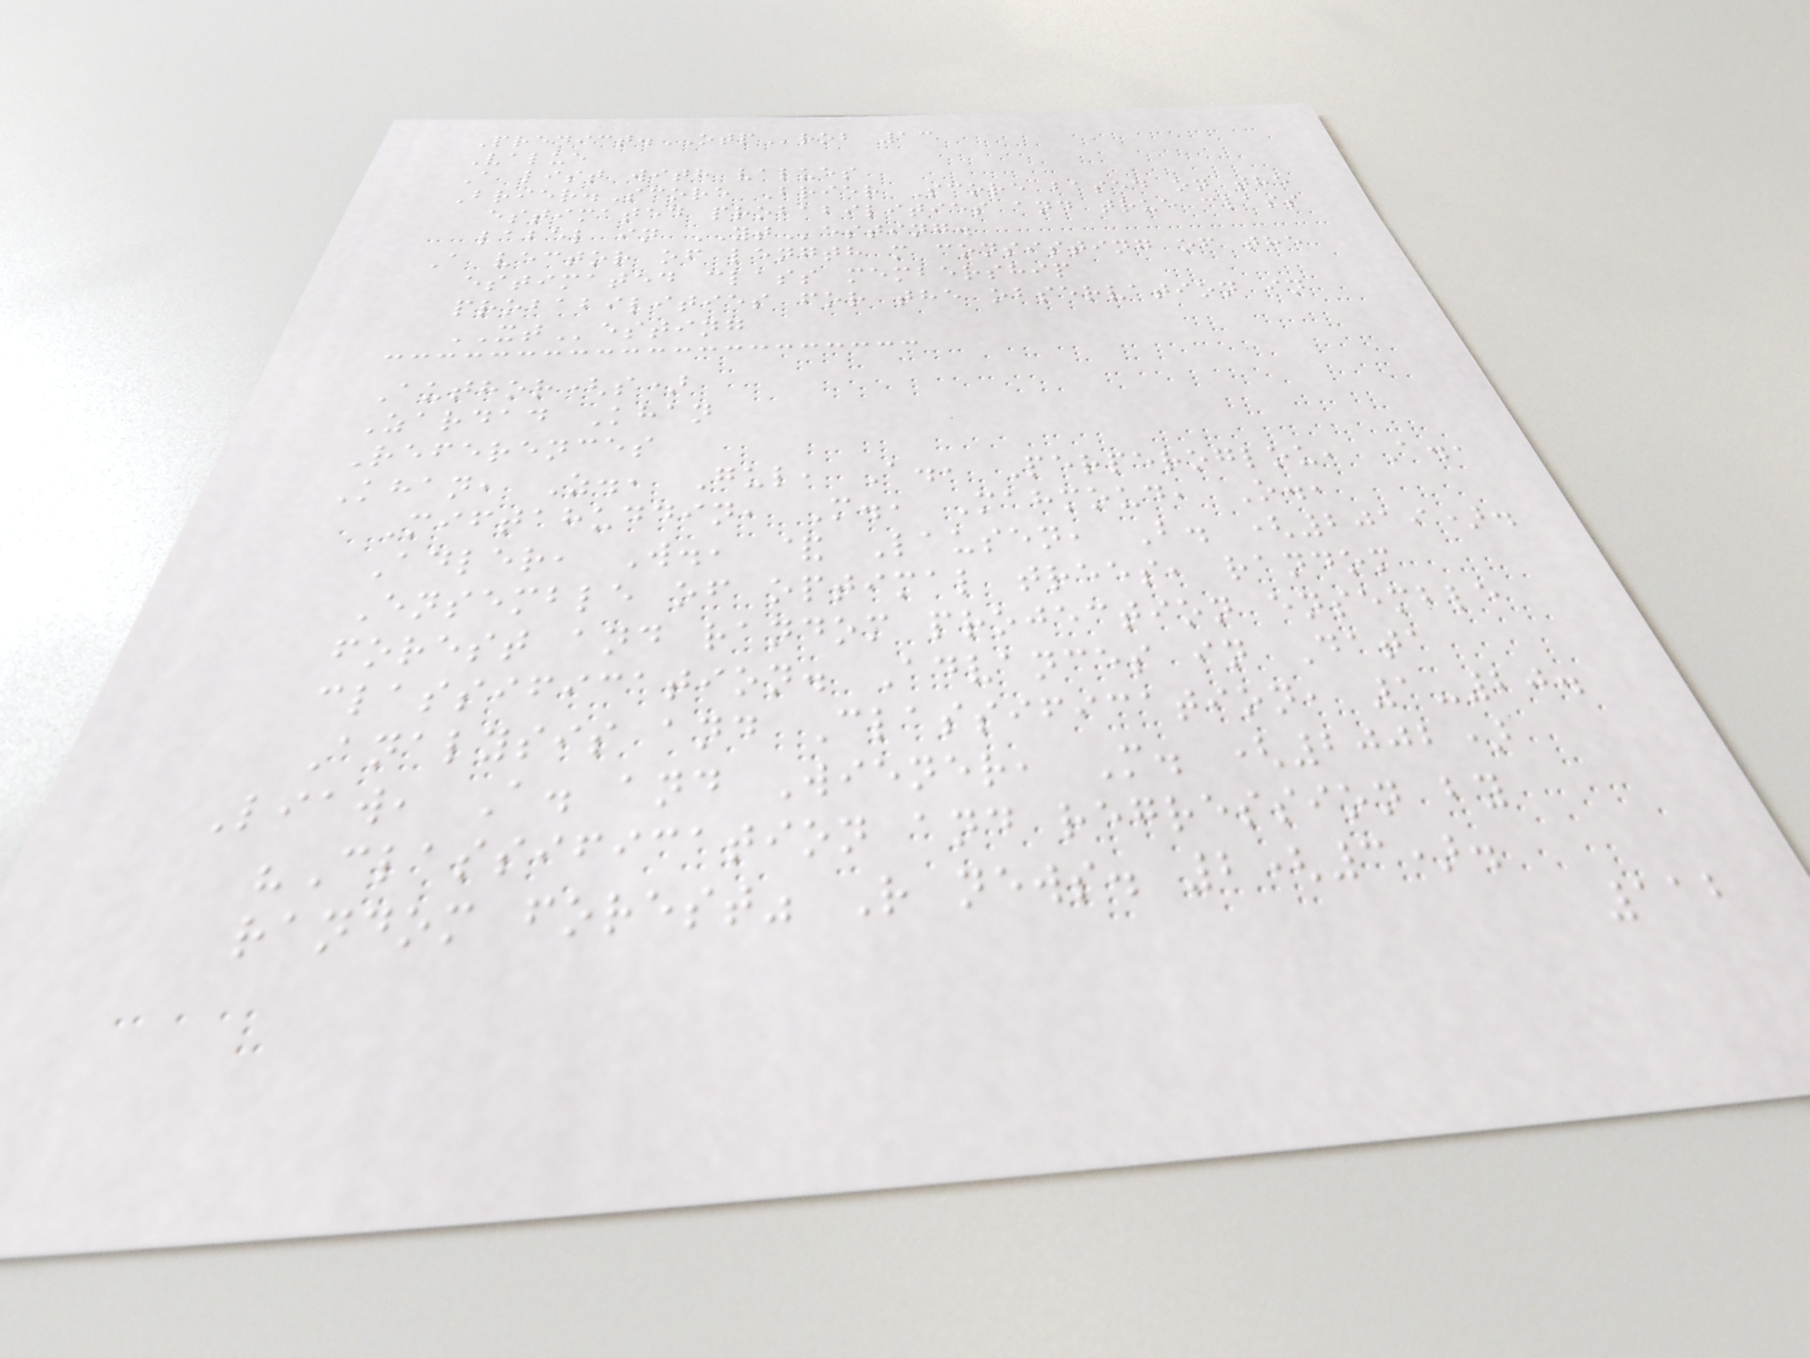Predict.OTProb 13
Value
A list with values
Brier.Score Brier Score based on the
estimated probabilities and true class
label in YTesting.
A vector of length m consisting of the
estimated class membership
probabilities for the observation in
XTesting
Author(s)
Zardad Khan
References
Khan, Z., Gul, A., Perperoglou, A.,
Miftahuddin, M., Mahmoud, O.,
Adler, W., & Lausen, B. (2019).
Ensemble of optimal trees, random
forest and random projection ensemble
classification. Advances in Data
Analysis and Classification, 1-20.
Liaw, A. and Wiener, M. (2002)
"Classification and regression by
random forest" R news. 2(3).
112
